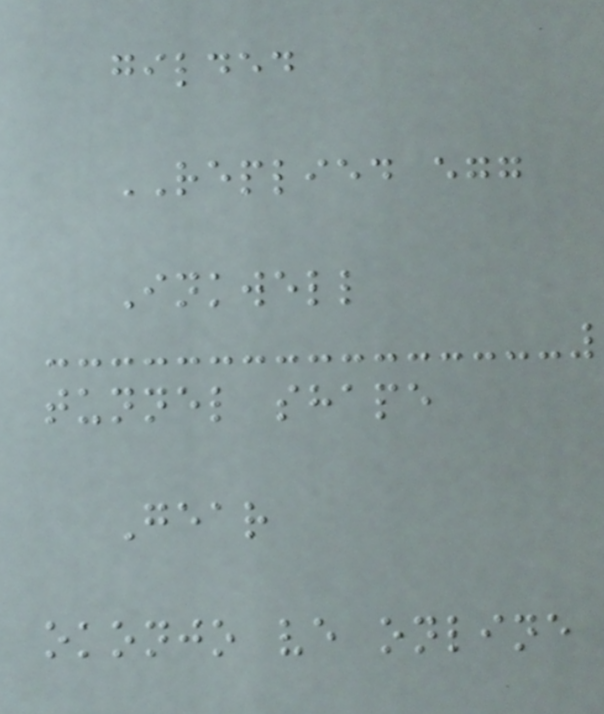gilded
REPLIED egg
Inkwell
tunnel shape
Gear
okonjo ve online
